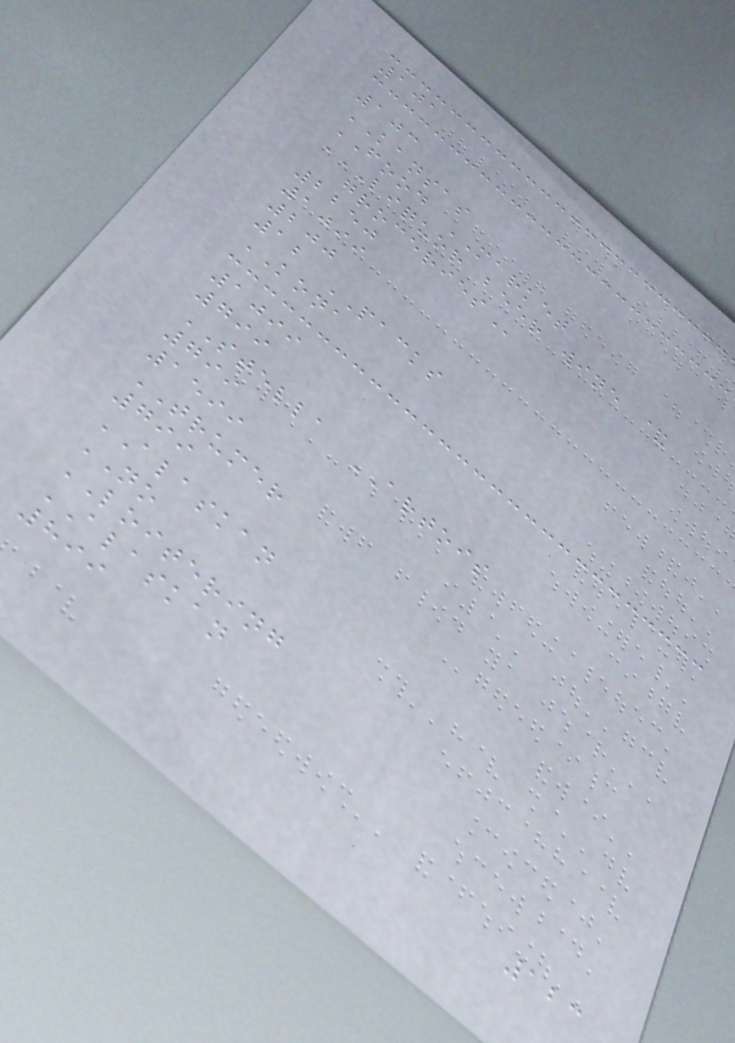101
103
KANSAS
FOOD MARKET
LIQUOR BEER WINE &
GROCERIES
2250
1099
200
12 PACKS
KONA
1099
799
STELLA ARTOIS
799
1599
TRUMER
799
ALASKAN
NO
LOITERING
ALASKAN
899
123
